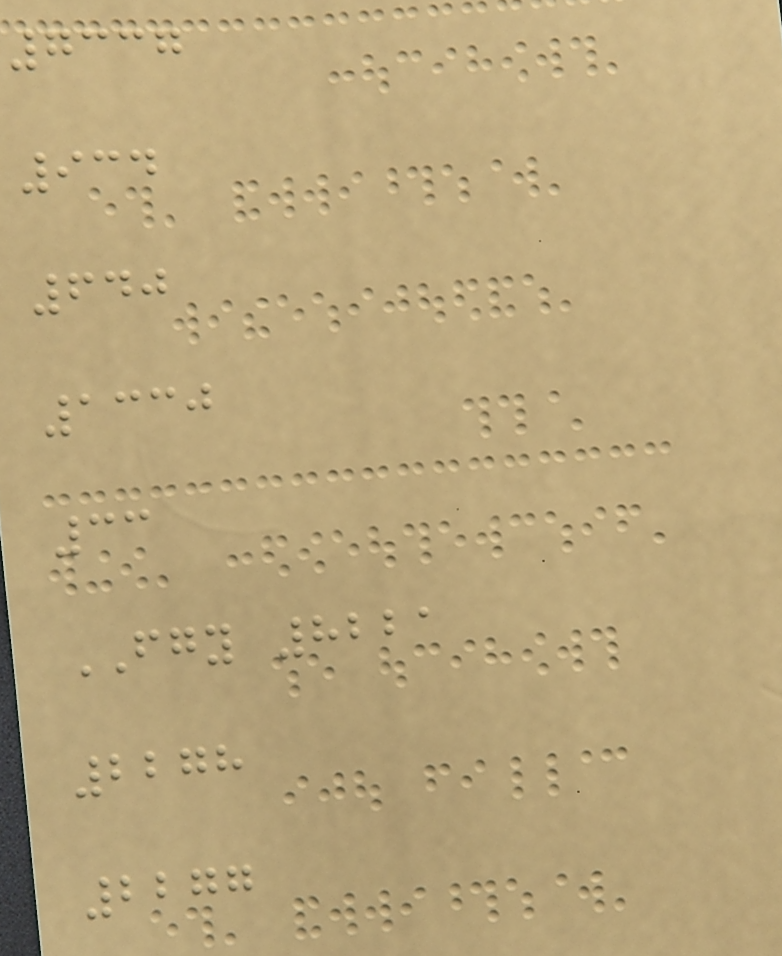7337
934
640
1330
33
FGY 8221
2278
2277
